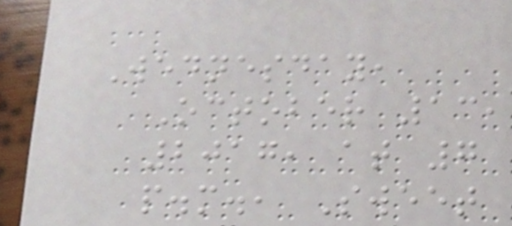Wednesday,
October 13,
2017, at 7
p.m., Sweet
